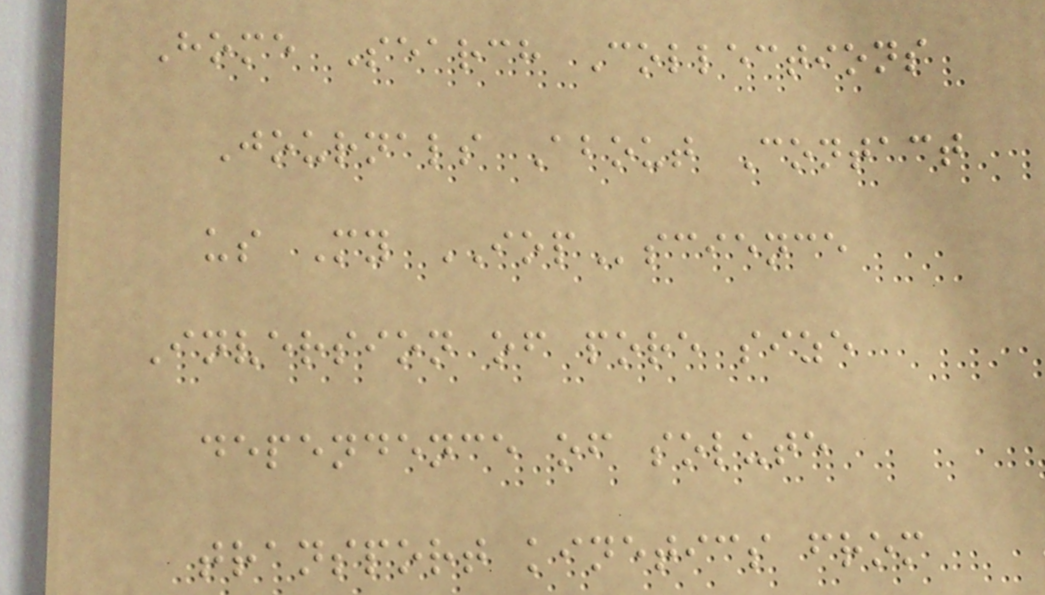Home Search Collections
Journals About Contact
us My IOPscience
Inversion of pore size
dependence of solute
transport kinetics from
